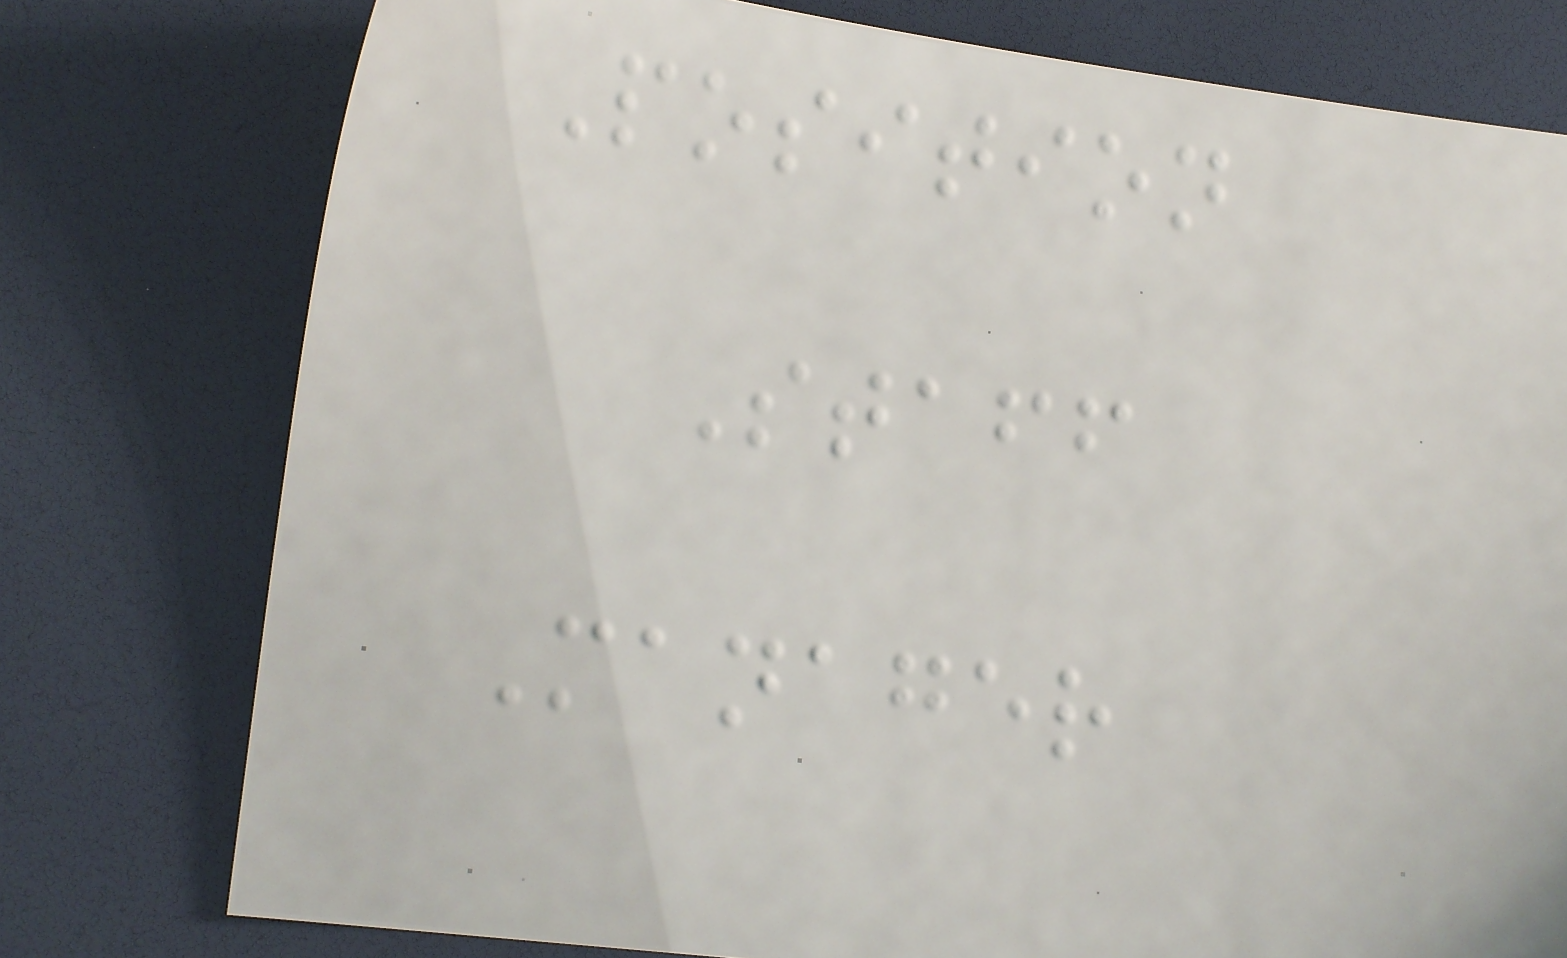Position
Staff
Manager
